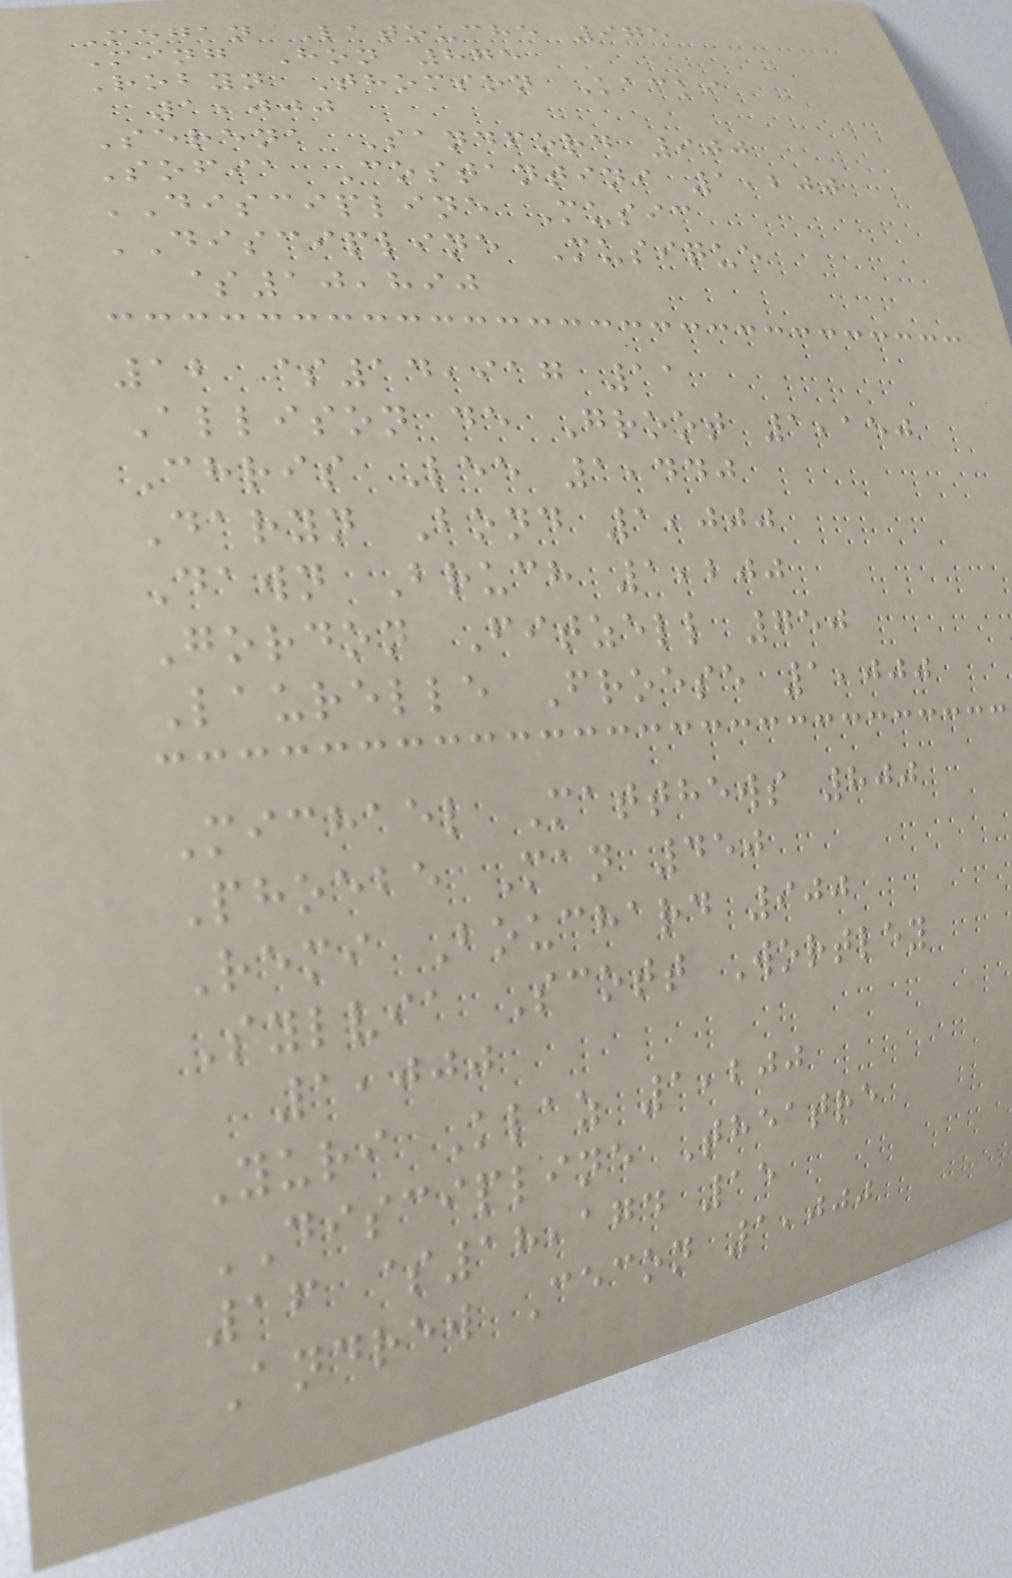Megan Latouche 975
Ming Hon 875
Robyn Thomson Kacki
1,000
Serena Sandford 900
Sofia Costantini 1,200
DISCIPLINE Music
DISCIPLINE Musique
$10,890
12 $14,917 11
Allison de Groot 1,150
Chris Lee 1,440
Daryn Bond 1,000
Dawn Bruch 1,200
Gordon Fitzell 750
Laurelle Froese 1,000
Michael Matthews 800
Phoebe Man 450
Remi Bouchard 900
Sylvia Scott Wortley
1,000
Yuri Klaz 1,200
DISCIPLINE Theatre
16 $18,174 15
Andrew Cecon 1,000
